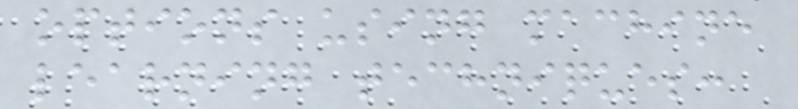options using machine
learning techniques:
